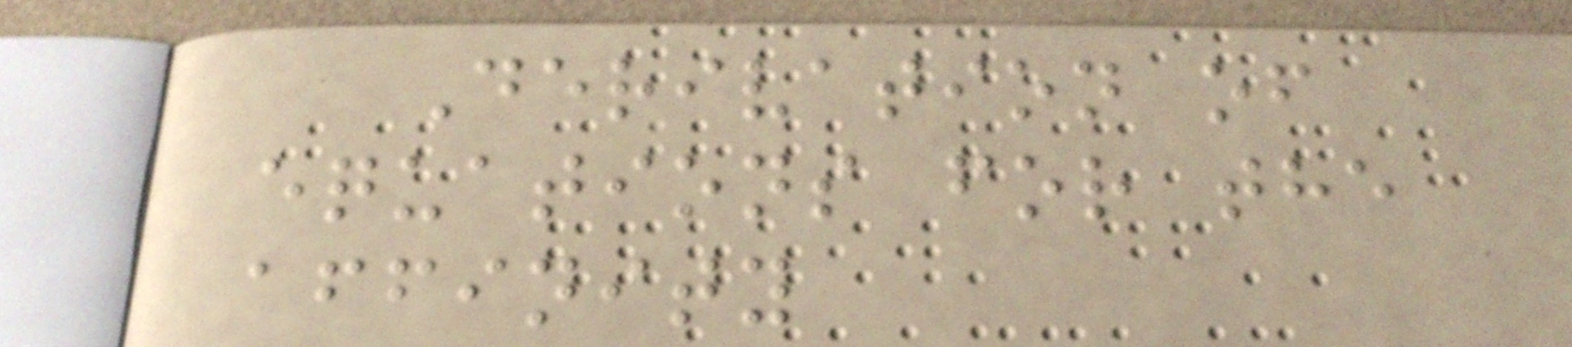Derivation of
equations for the
affinity
